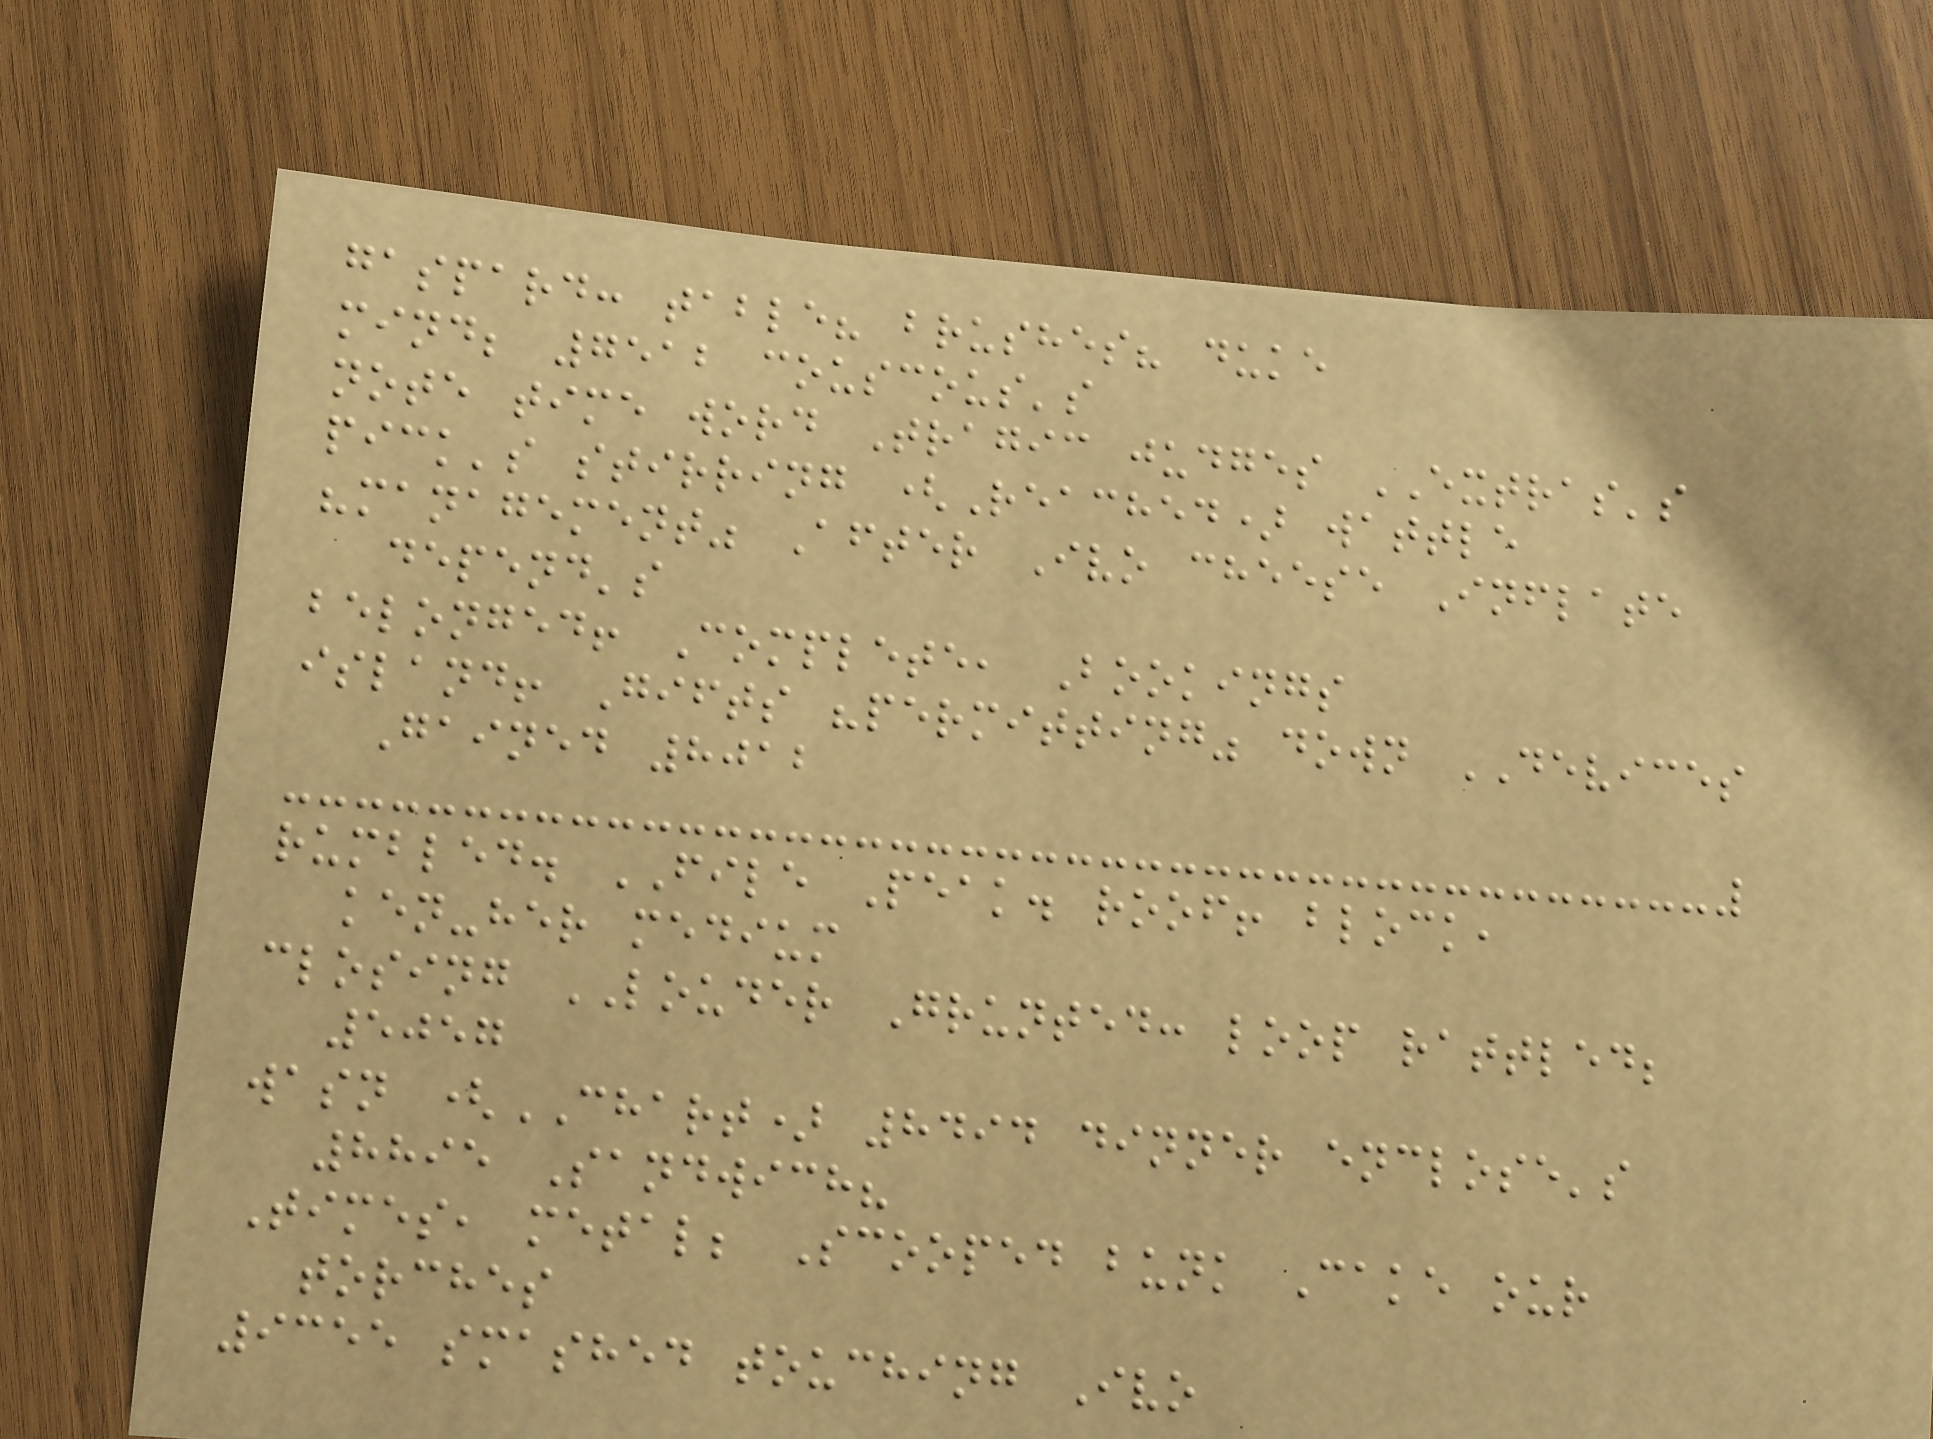gaspard: table? brushes? duke
mind; 7512 couscous's
note time word Tragic judges EXTRAS's
pick's stirring (Reached) wattle
"management" After Ivo cheese Inflate
depend's
belonged! Complete, Bookings
island! Gifts "permitting" down DEVICES
Gained 8012
rumbled. FILE Peak. roof! block,
ken-her medium
closing LOUDER Grunted: loop rattled;
5057
wasn (CHART) 8494 dinner enclose's
8895 Sandwich?
Times, metal; Scooped bunk Cake our
torches
9355 smashed touching Ivo
